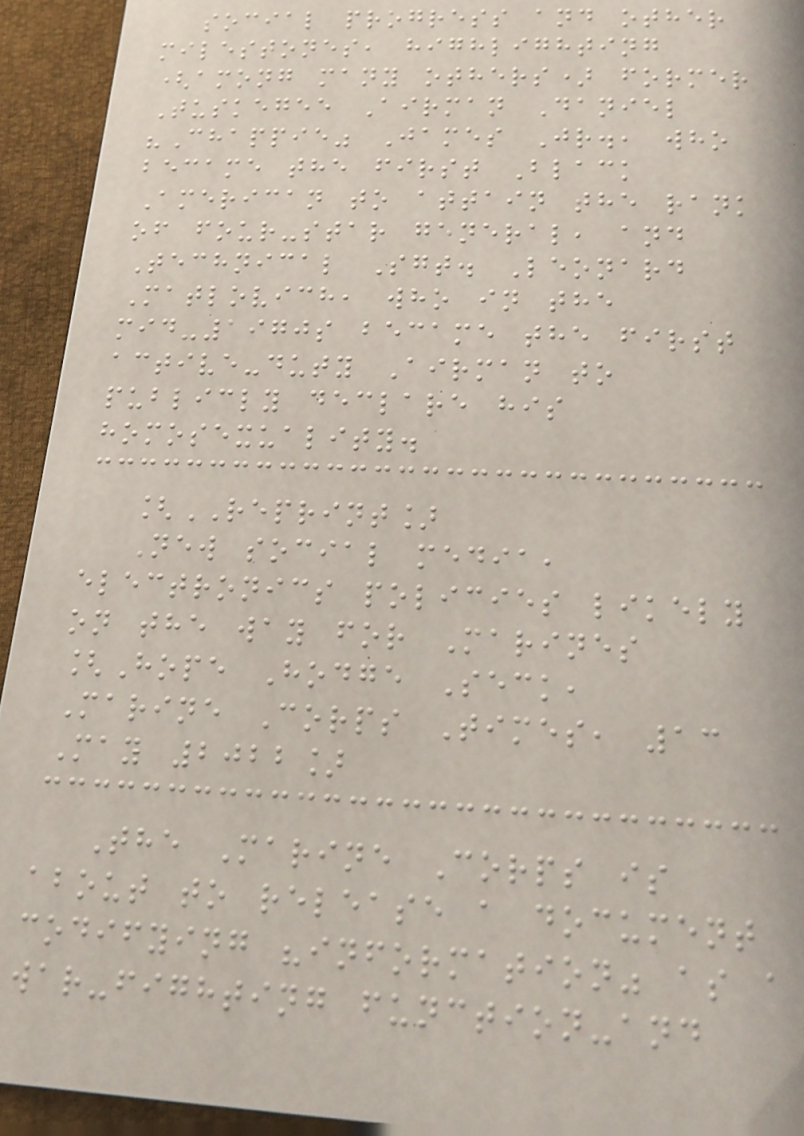social progress and other
milestones, highlighting
(among many others) former
Tuskegee Airman Daniel
"Chappie" James Jr., who
became the first Black
American to attain the rank
of four-star general, and
Technical Sgt. Leonard
Matlovich, who in the
mid-1970s became the first
active-duty Airman to
publicly declare his
homosexuality.
[REPRINT]
New social media,
electronics policies likely
on the way for Marines
[Hope Hodge Seck,
Marine Corps Times, 13
May 2022]
The Marine Corps is
about to release a document
codifying "information" as a
war-fighting function-and
